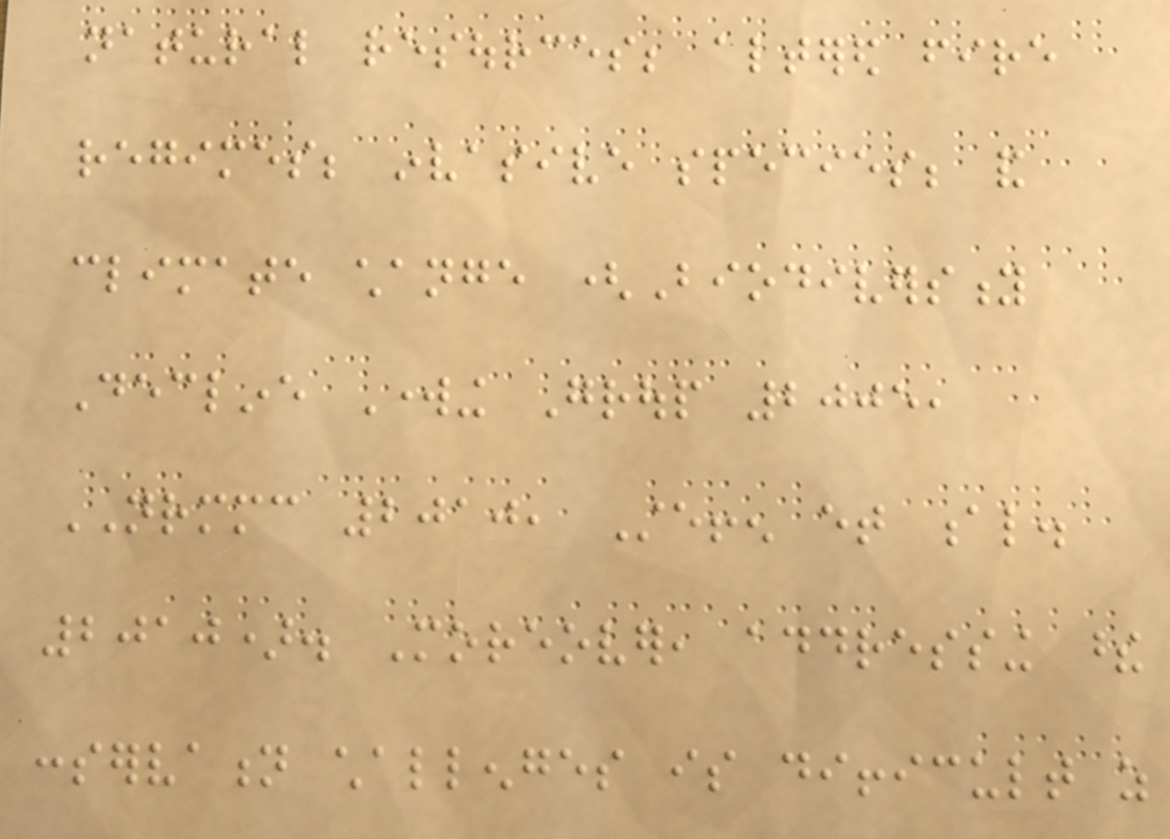natural resources; altered fire
regimes; invasive species; and
climate change (Biodiversity
Decline Working Group 2005,
NRMMC 2010, Steffen et al.
2010). Moreover, addressing these
conservation challenges is difficult as
